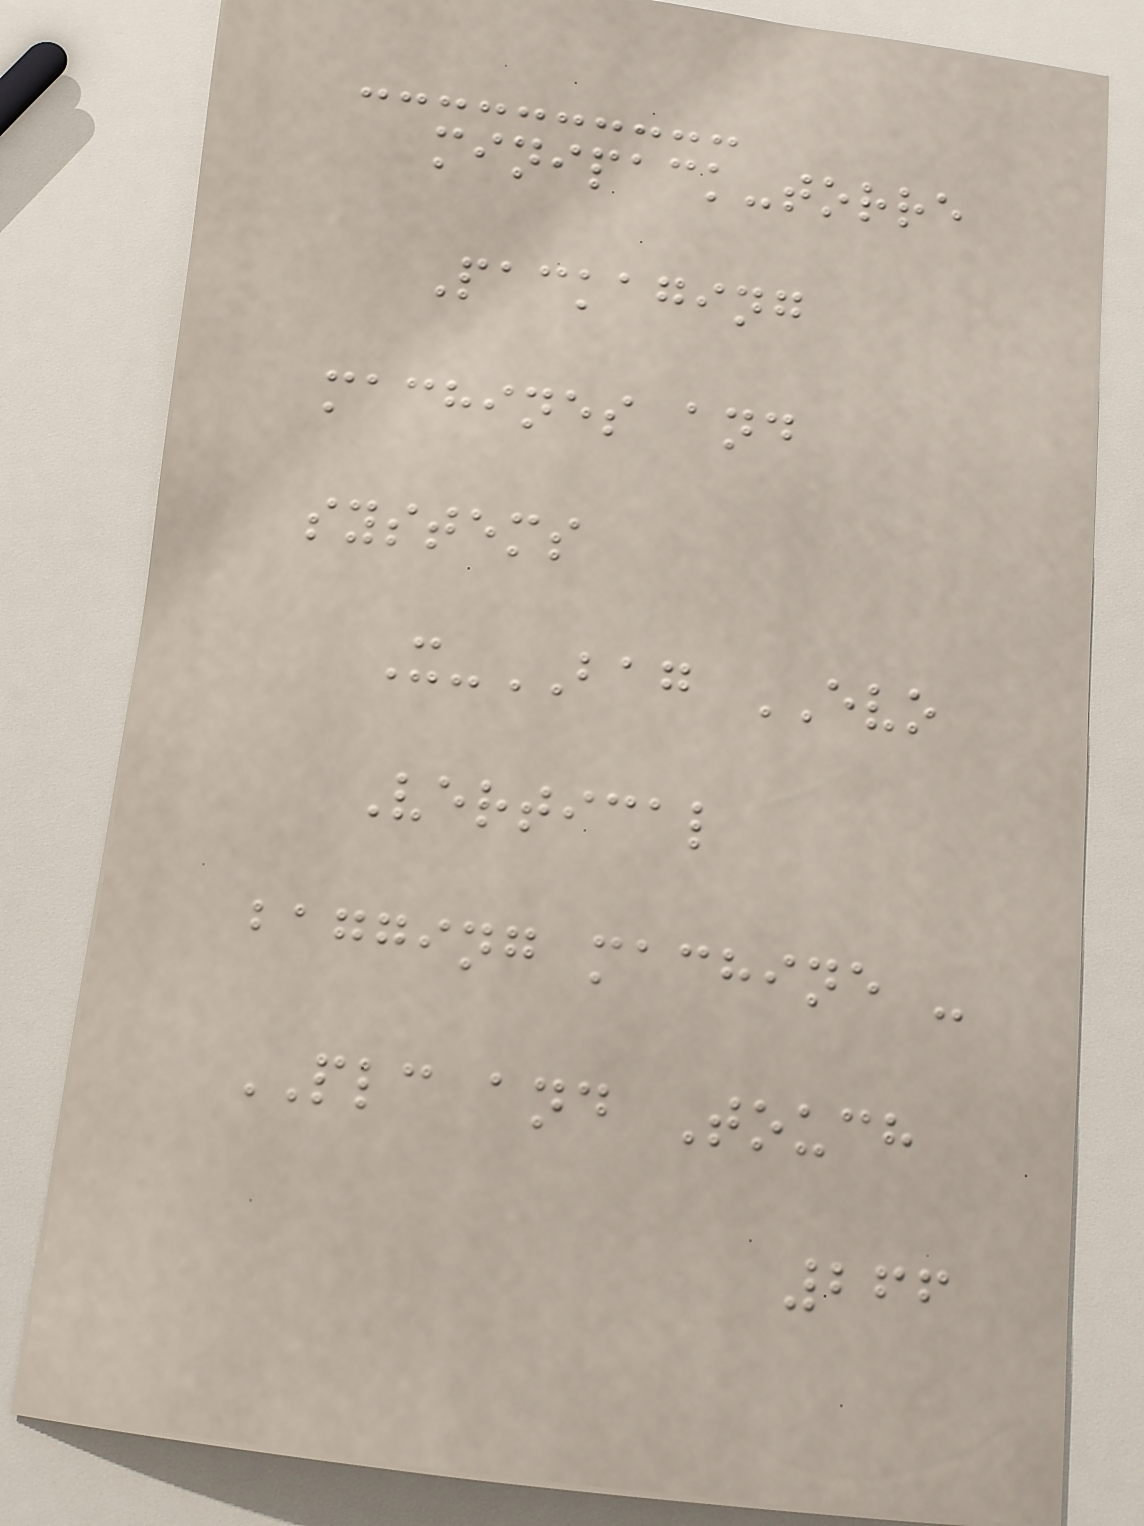minipack-torre
Packaging
machines and
systems
X-BAG EVO
Vertical
bagging machine -
PLC and Touch
266
